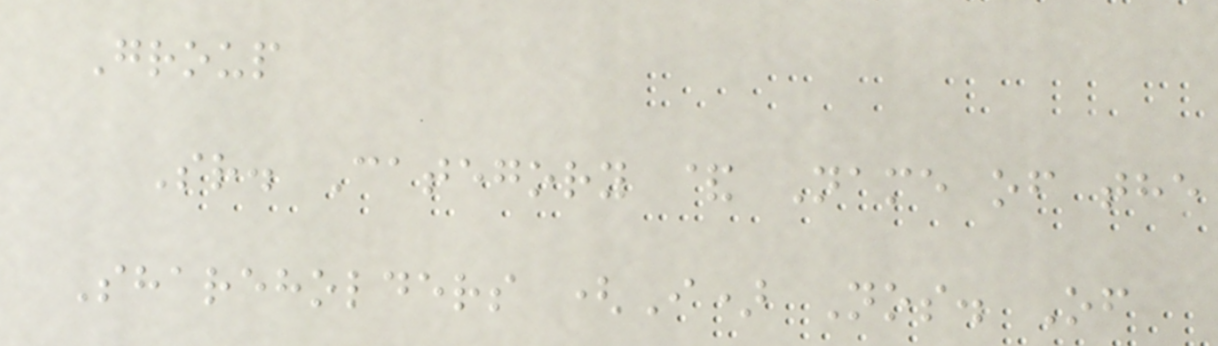Group
Sr. Category & Name of the
Shareholders (I) Nos. Of
